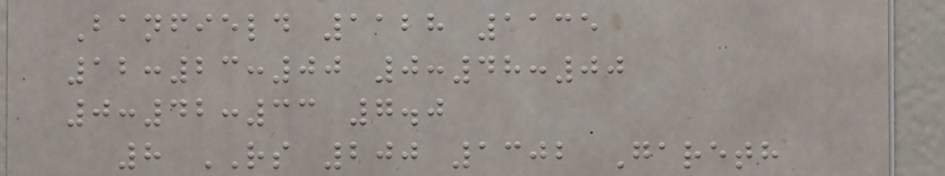Banfield 1128 1135
12:23:00 0:48:00
0:42:33 7.0
8 RS 200 1302 Gareth
